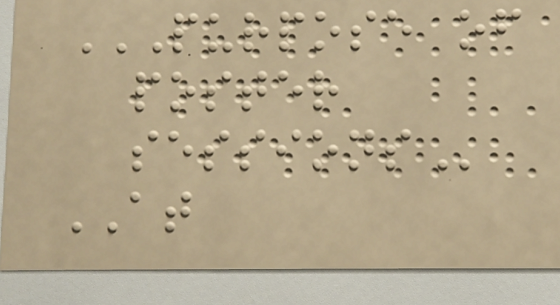PURPOSE OF
POSTER
SESSIONS
AT
